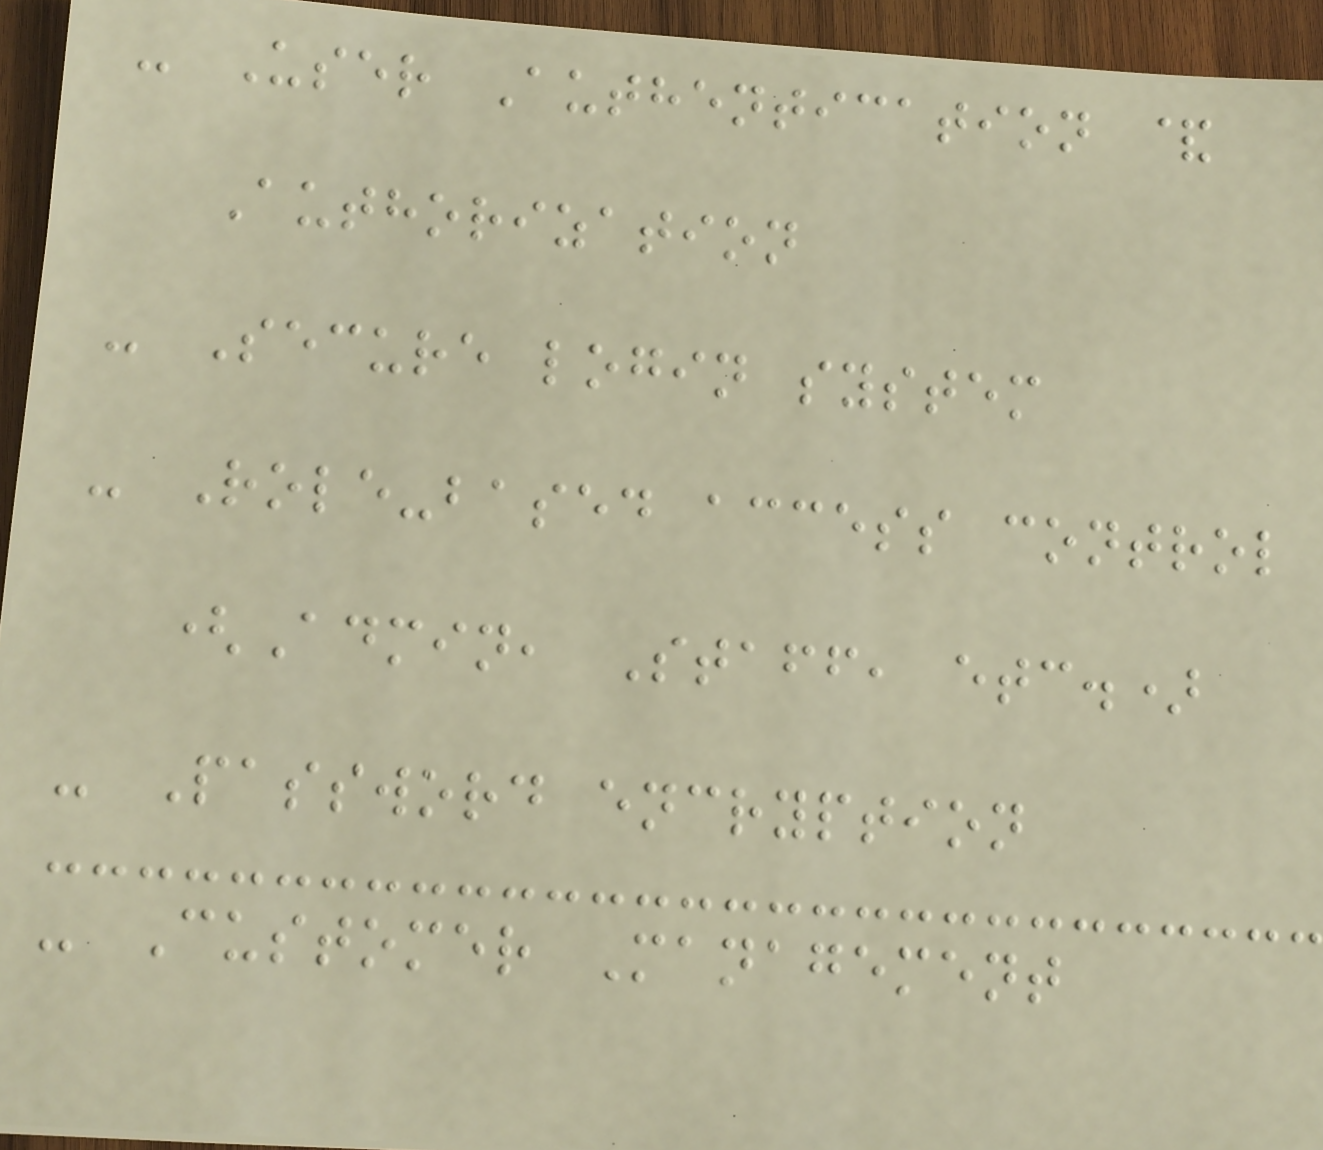- User Authentication &
Authorization
- Secure login system
- Role-based access control
(Admin, Staff, etc.)
- Password encryption
- Customer Management
